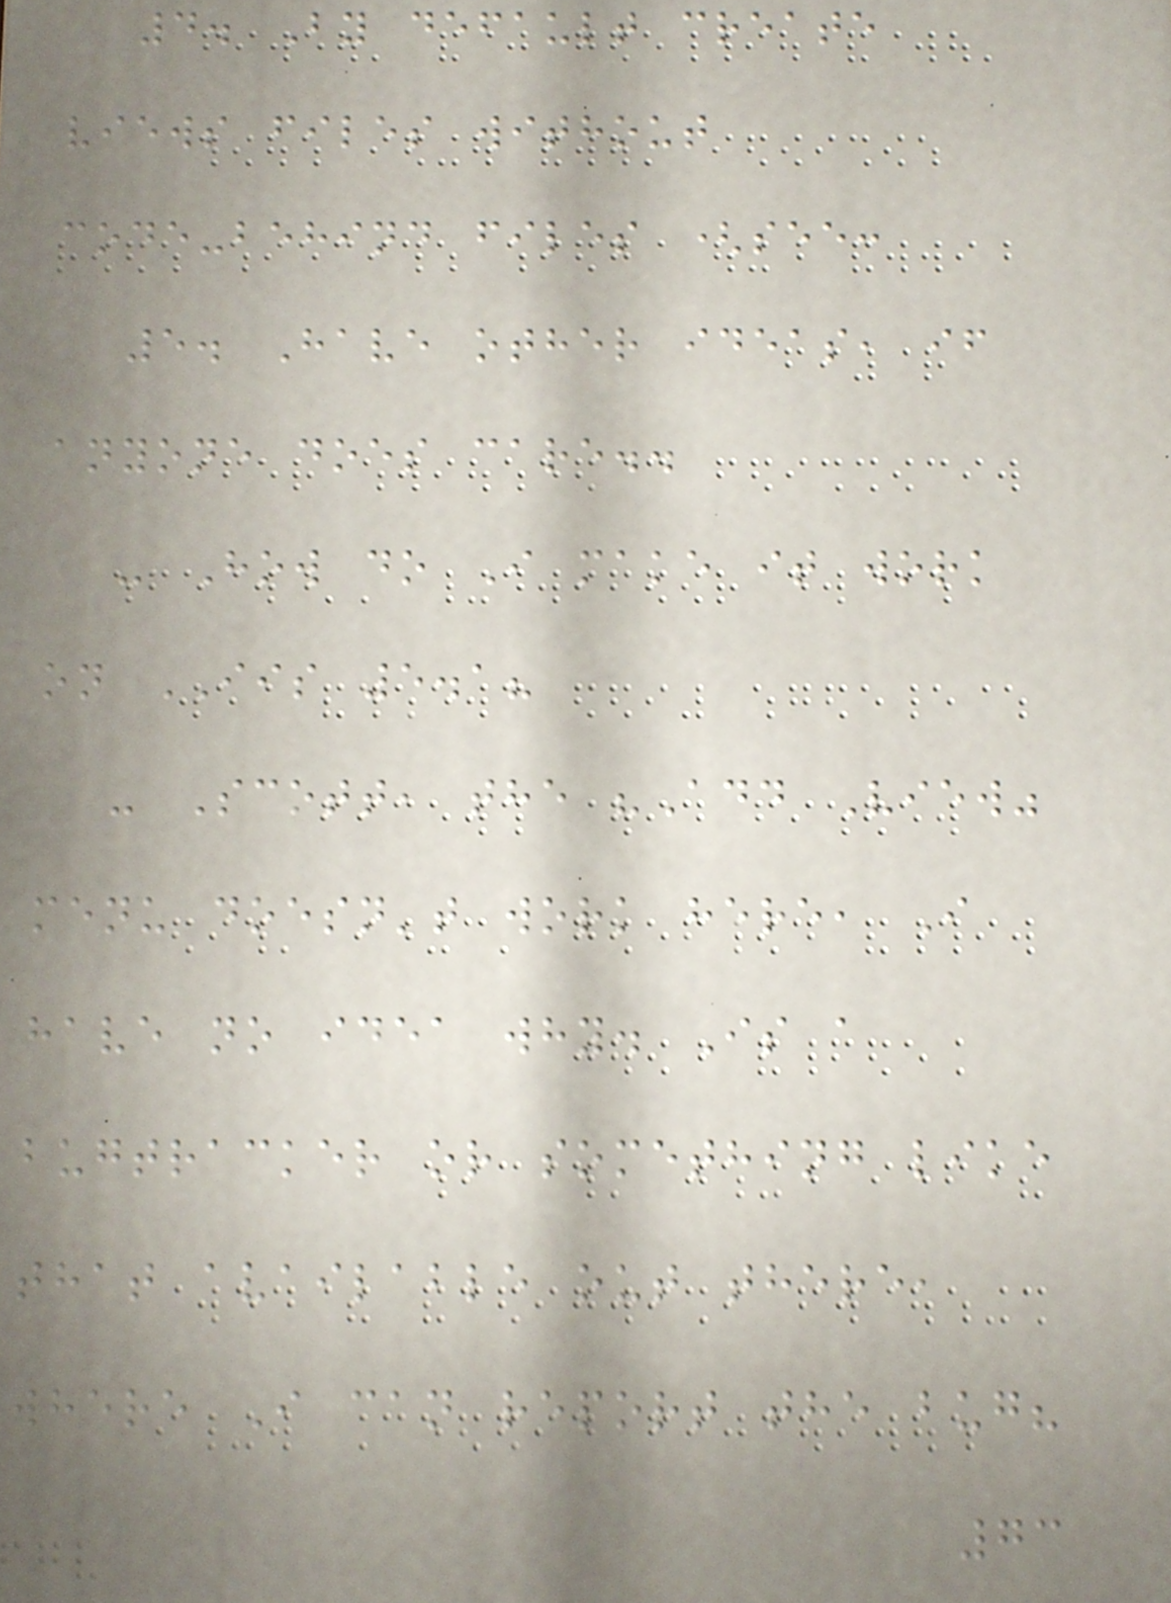4. By default create
views files without
code-behind files (see:
5. Have other ideas, if
anyone does care..
- How do I make it work
on IIS 5.1?
- Scott, the "Add View"
menu doesn't work here, I
have no idea why. Is a
bugtracker or something like
that available out there,
where I can report the bug?
73
